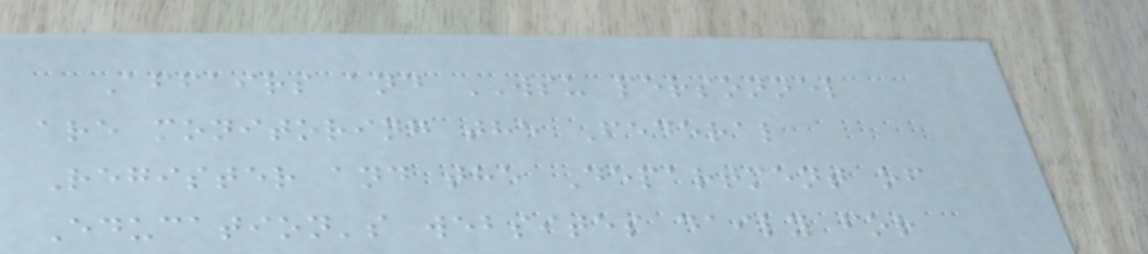Affairs and WSU personnel
are monitoring the Federal
Register and the Department of
Education's websites daily for
